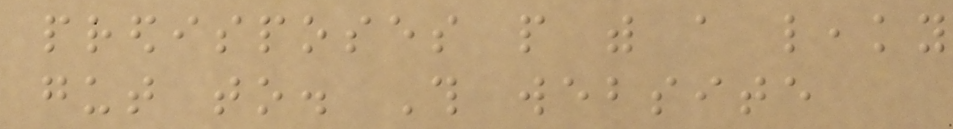predisposes people with a leaky
gut to. This website
